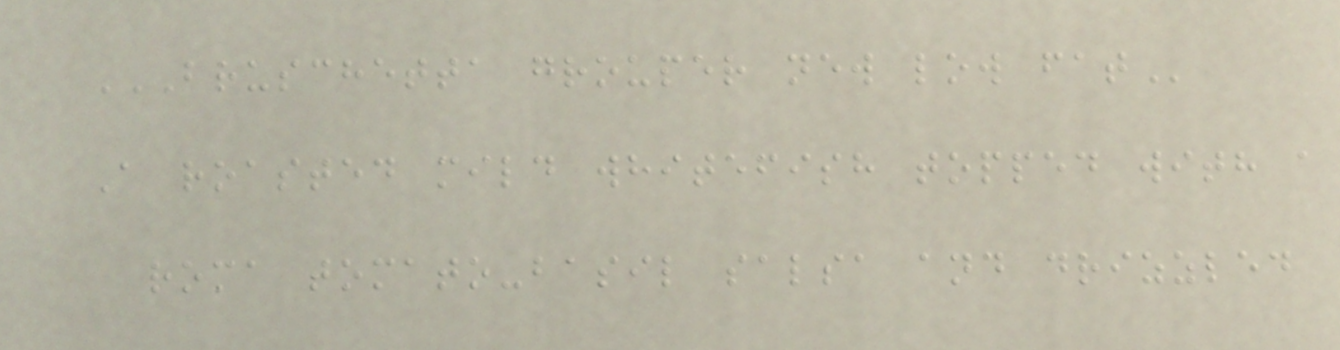BRUSCHETTA GROUPER NEW LOW FAT
A roasted mild whitefish topped with a
roma tomato-basil salsa and drizzled
